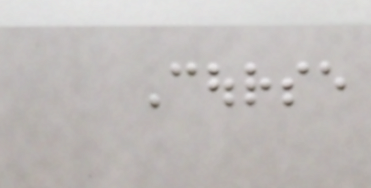Course
